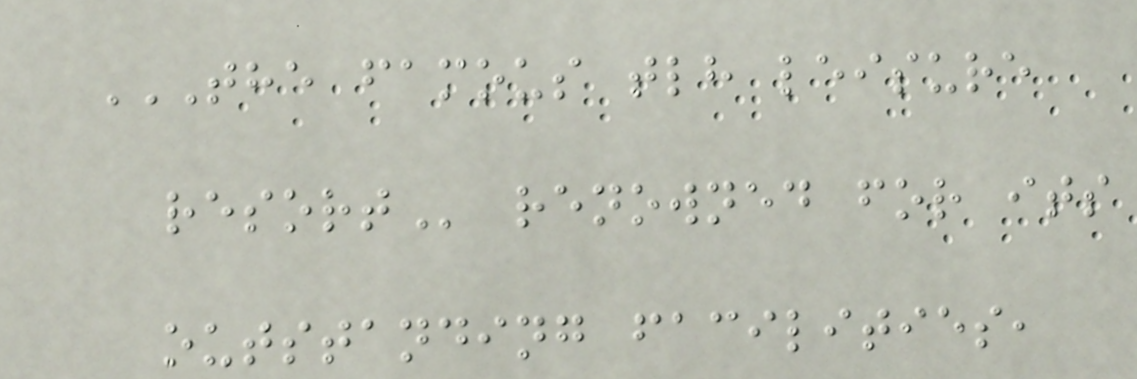THE FAMOUS TLH LEISURE
RESORT renowned for its
outstanding facilities,
